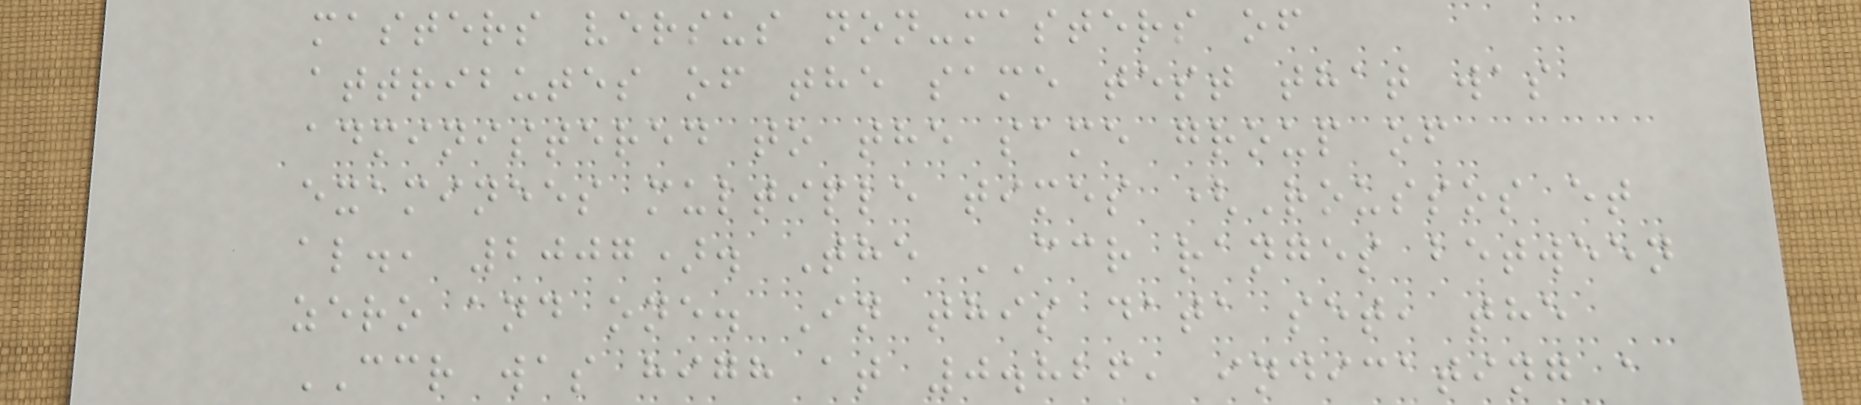masters versus non-masters of
attributes of the same test that was
administered to the same group of
examinees multiple times (Roussos et
al., 2007). The CCR ranges between
zero and one. In this data set, the
CCR was high at 0.826, indicating a
